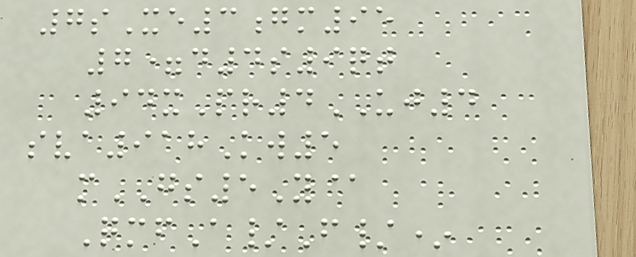7sXe3gm95
7=d4s9qt
94xPr4UJ4
sva918Kw5
mGS5Y@
QmfA/F/*
